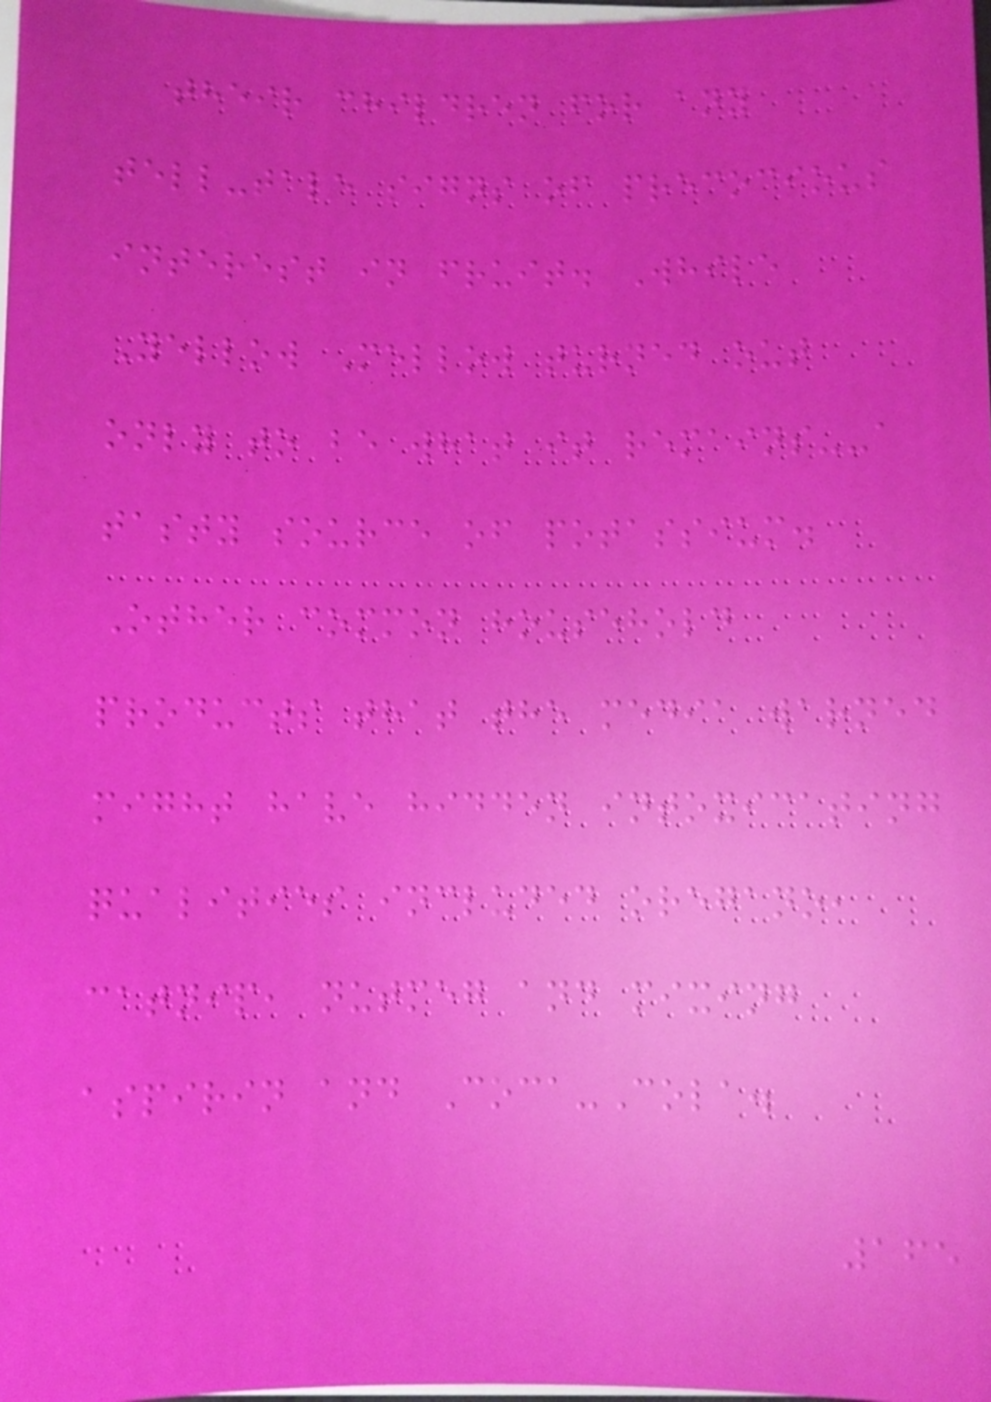their children for any
tell-tale signs of precocious
interest in fruit. While
Yellow Mellow turned out
only to be what it remains--a
tasty source of potassium.
Other common household
products that the media warned
might have hidden intoxicating
qualities included oregano,
catnip, nutmeg and mixing
aspirin and Coca-Cola.
165
